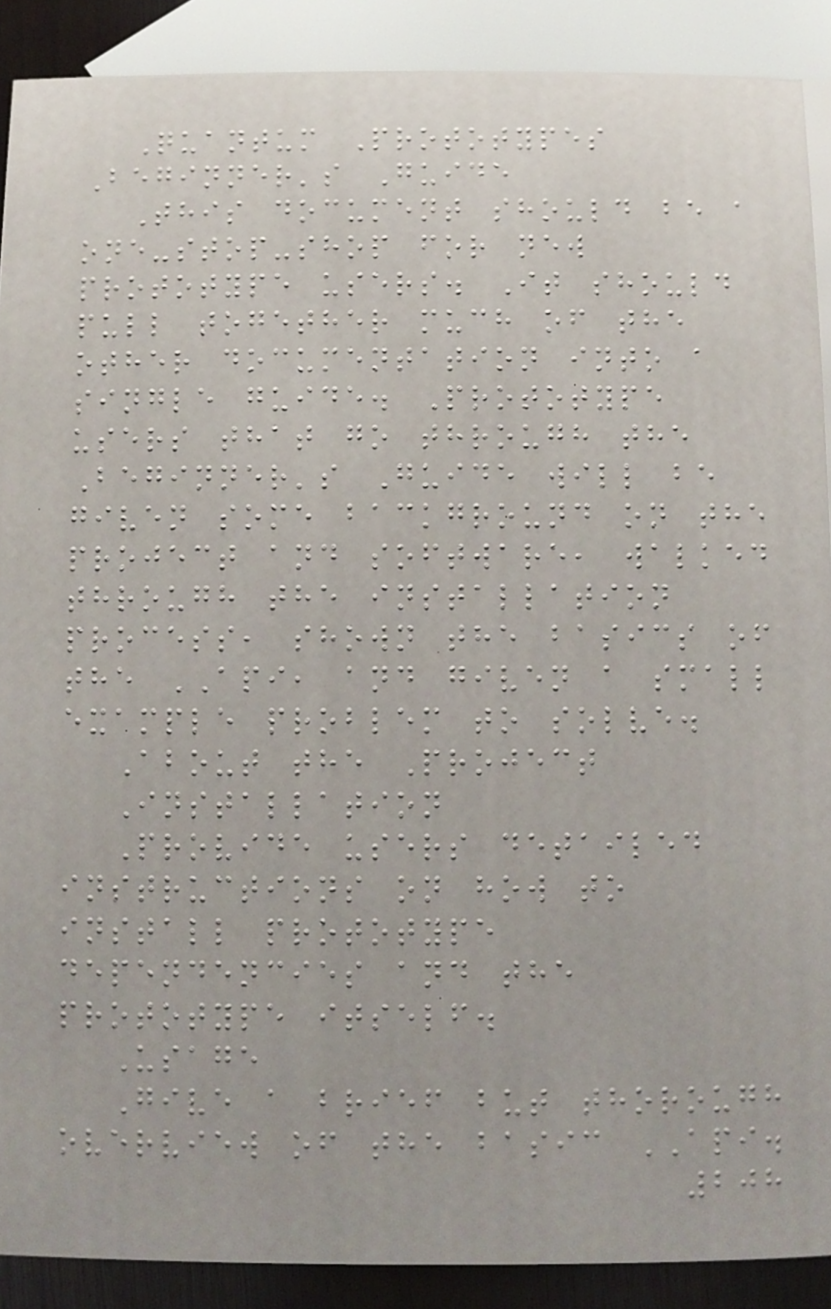Quantum Prototypes
Beginner's Guide
This document should be a
one-stop-shop for new
prototype users. It should
pull together much of the
other documentation into a
single guide. Prototype
users that go through the
Beginner's Guide will be
given some background on the
project and software, walked
through the installation
process, shown the basics of
the API, and given a small
example problem to solve.
About the Project
Installation
Provide users detailed
instructions on how to
install prototype
dependencies and the
prototype itself.
Usage
Give a brief but thorough
overview of the basic API.
208
